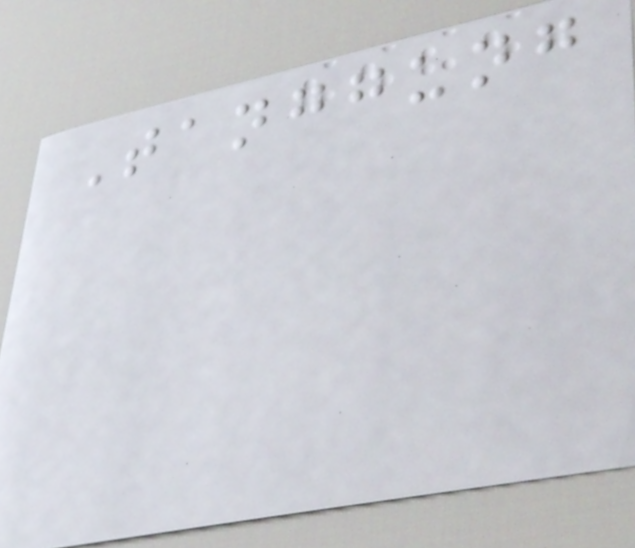Tanggung
